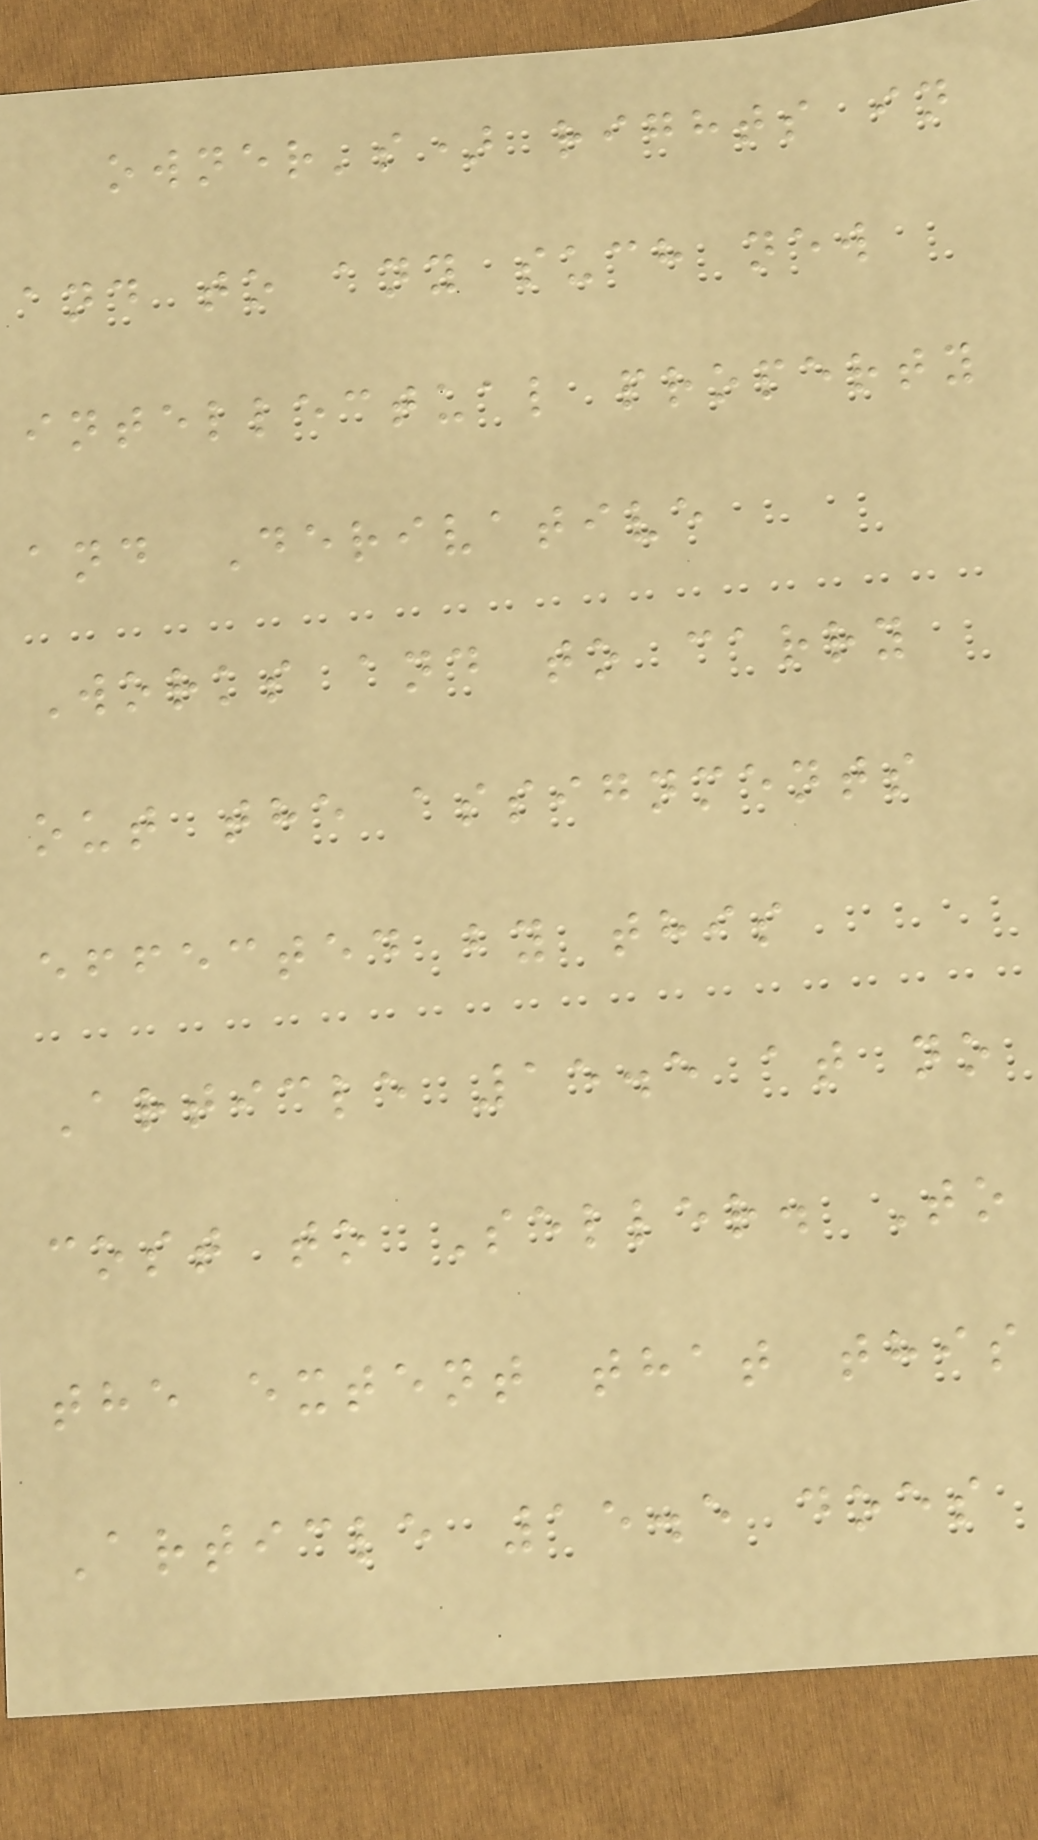owner's) rights in
and to any such new
intellectual property
and Derivative
Works and to carry
out the assignments
effected by this
Article 15.5 at no
cost to Seller. To
the extent that this
Article 15.5 does
